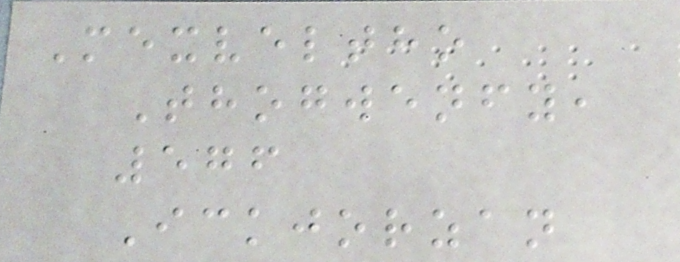Mexveltho
Thogwenfy,
576
Ickjorzan
